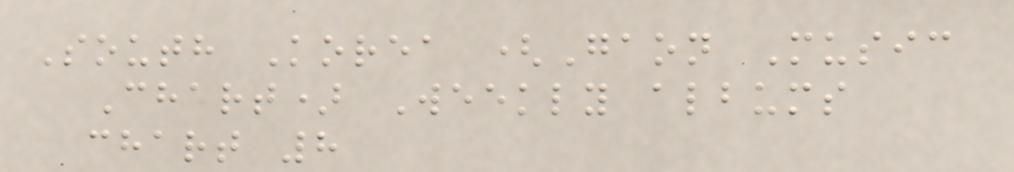South Korea (Gaon Music
Chart) Weekly albums
chart 8
